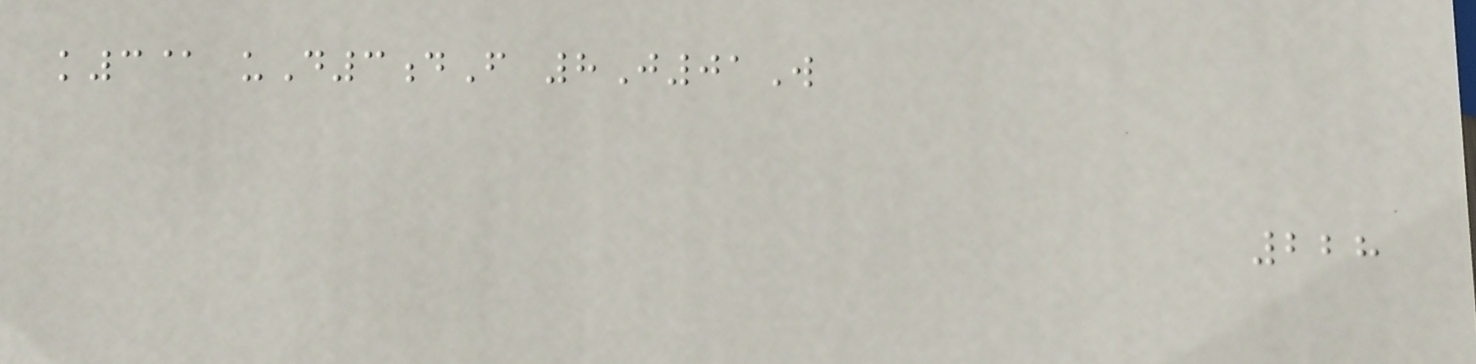k3@ uD3dF 8J01W
228
